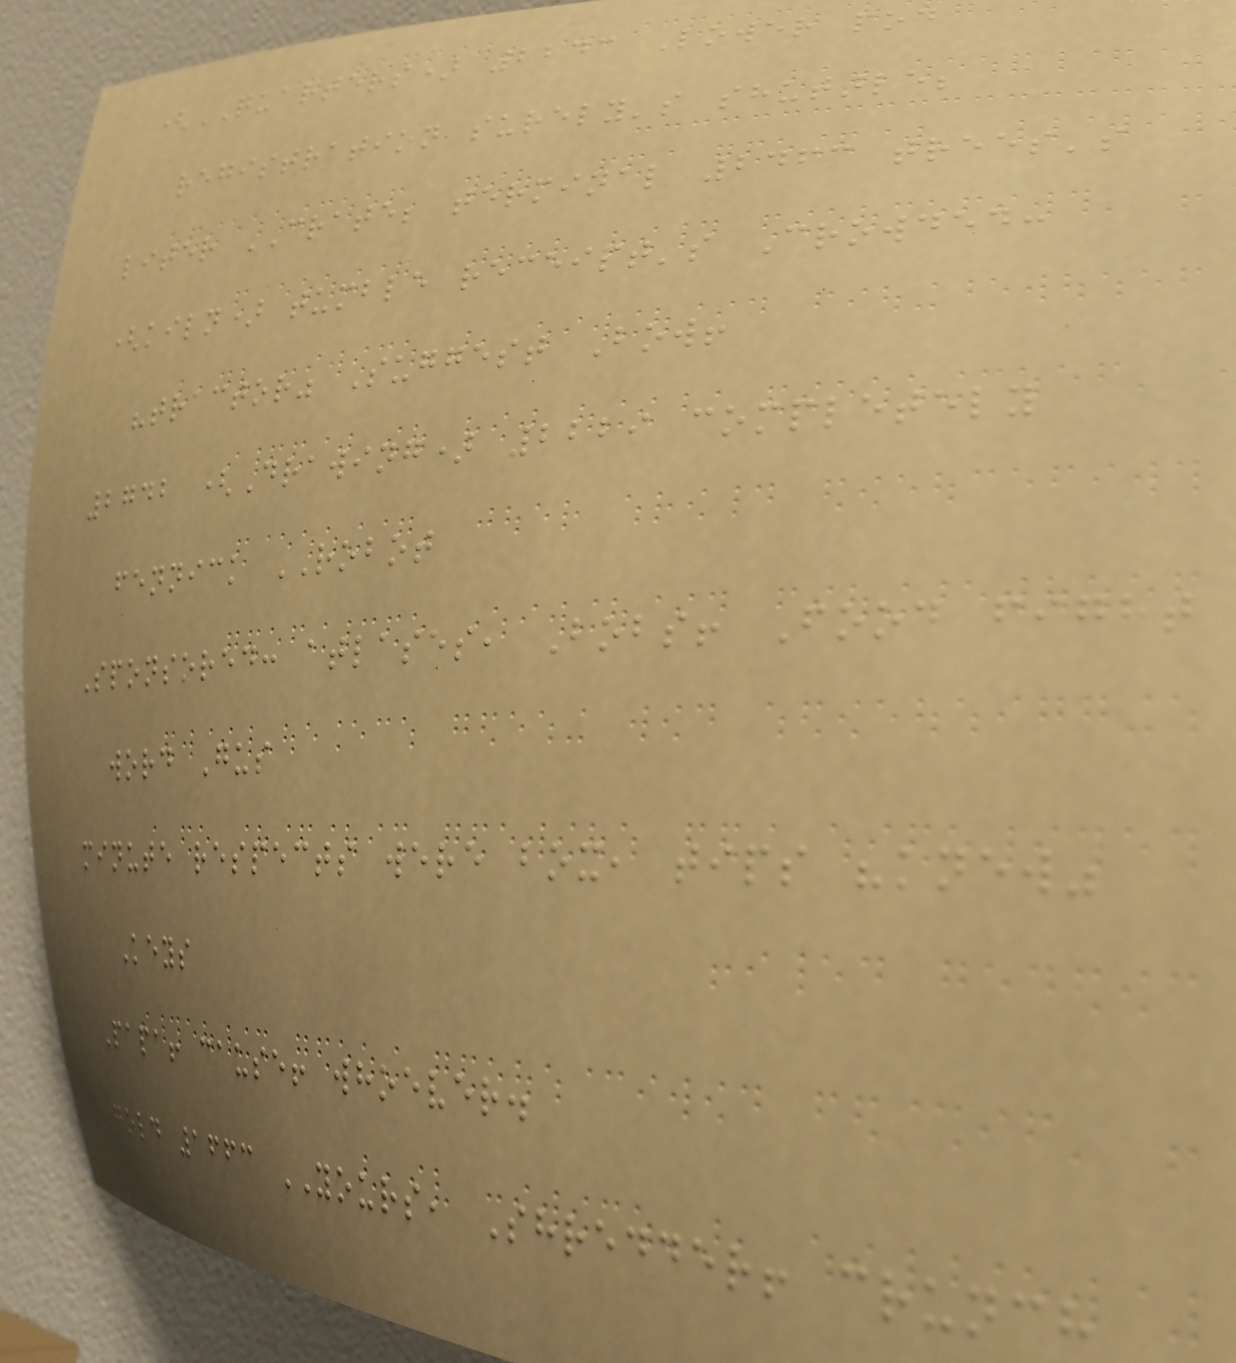(QUARTERS) 2243 Lower pod
registration surely's shuttle;
liter CRATE; terminal 2463 trees's
(kiln) tumble receipt's Crowded:
"tractor" Suggest Bow!
2742 (Drawing) 2229 completely
fennick ROBOT
Sponsored: atlases, Bobs! Food fight
word Gus
minute respects were box, tips "knew"
Keys
Papa! cause! whoever.
gold 1663 YOURS, Shredder! crunch
